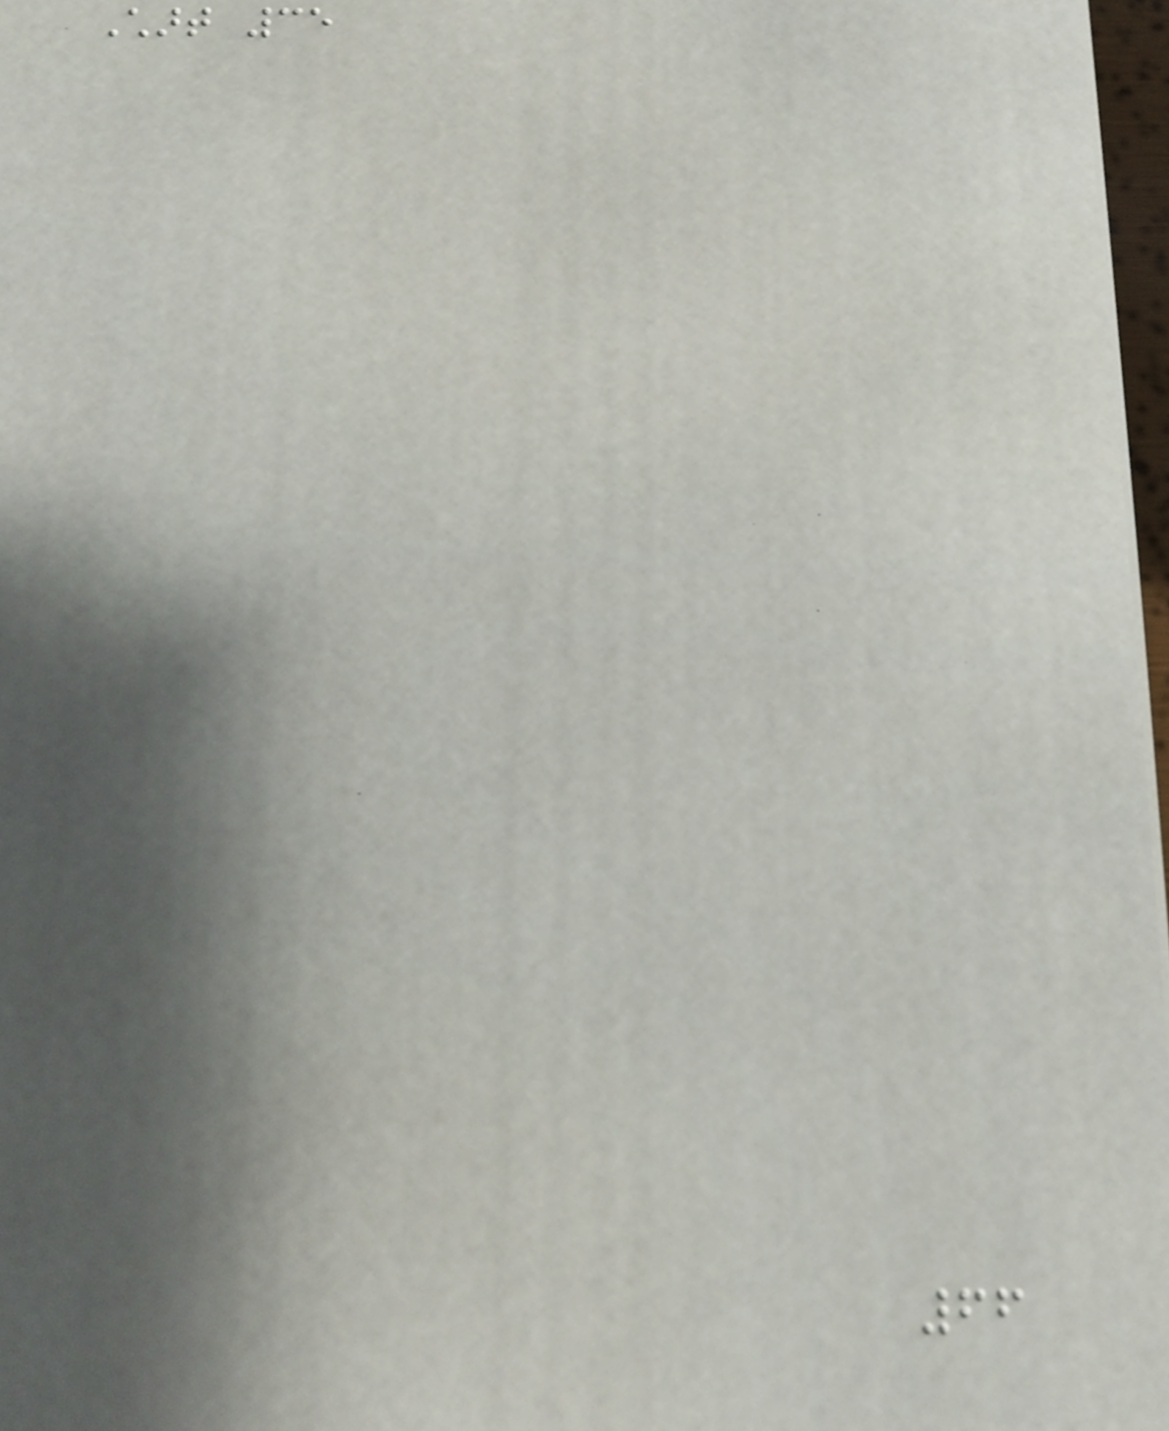Chart 35
66
